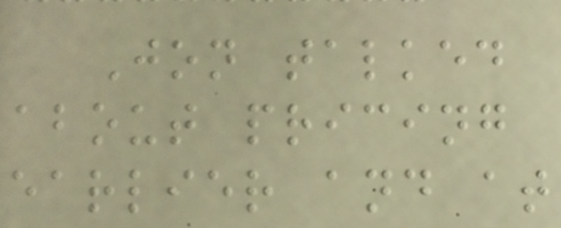Jon talked
about pricing
earlier and at
